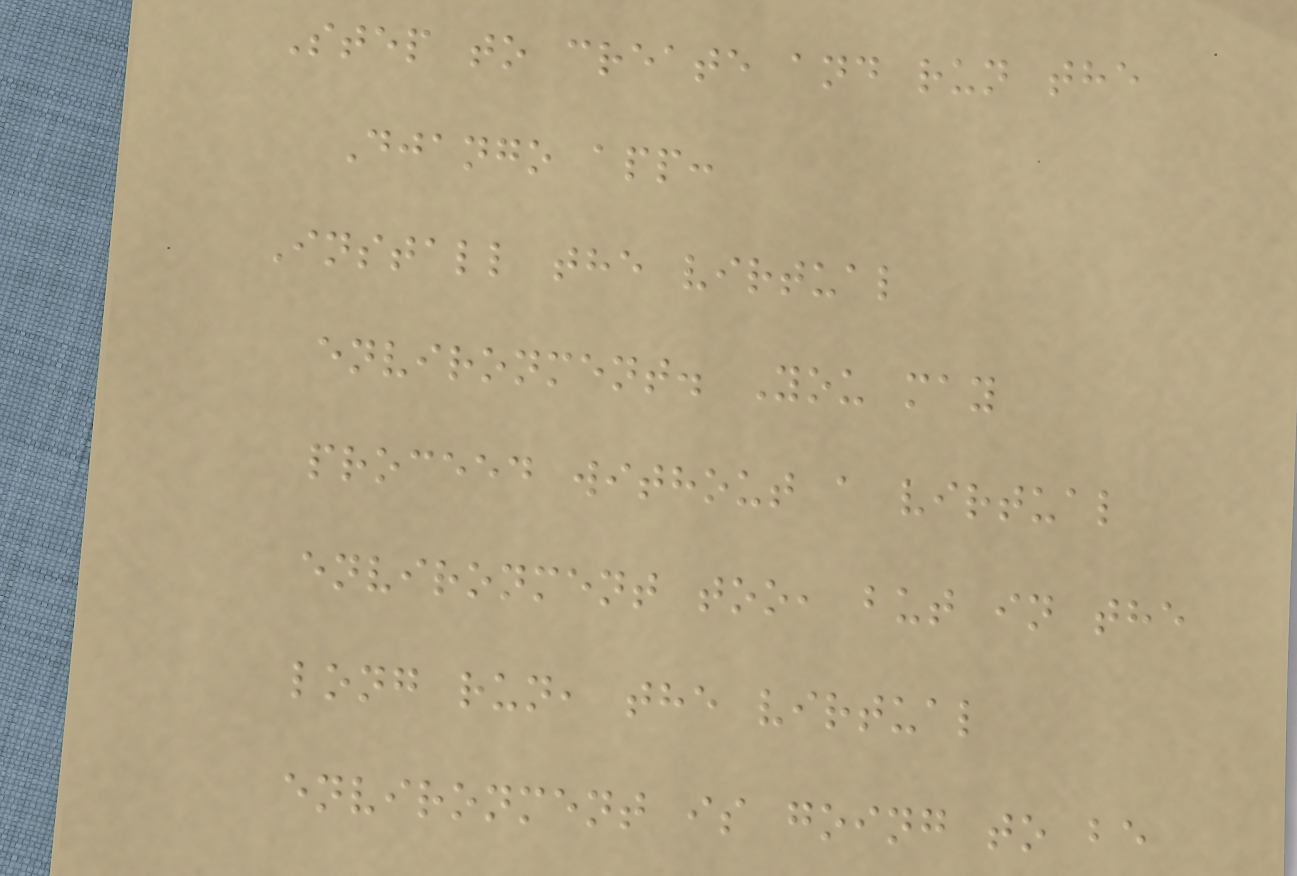Step to create and run the
Django app:
Install the virtual
environment. You may
proceed without a virtual
environment too, but in the
long run, the virtual
environment is going to be
